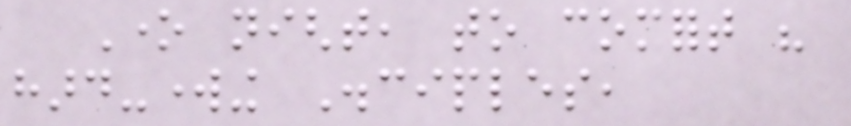One night, to comfort his
hard-working Disciples,
